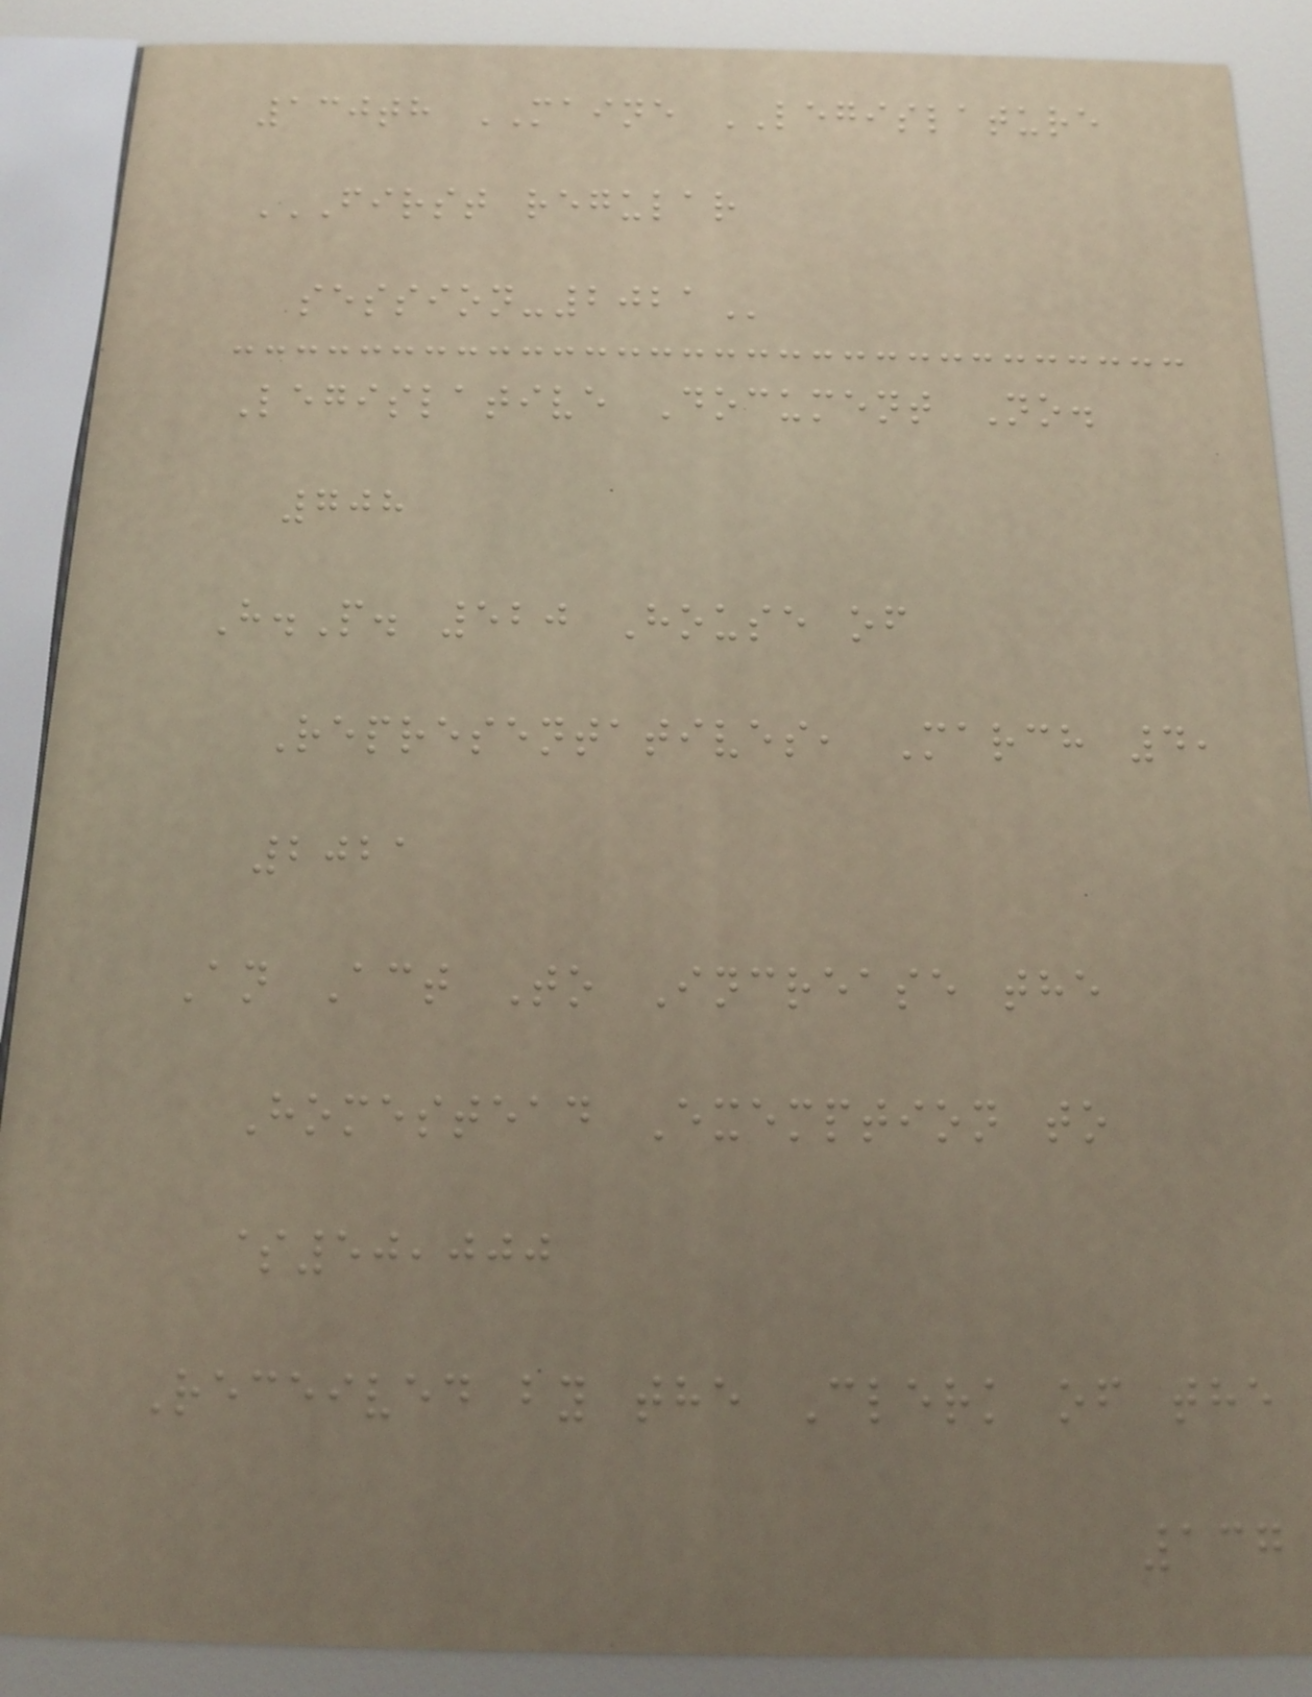130th MAINE LEGISLATURE
FIRST REGULAR
SESSION-2021
Legislative Document No.
708
H.P. 520 House of
Representatives, March 4,
2021
An Act To Increase the
Homestead Exemption to
$50,000
Received by the Clerk of the
137
